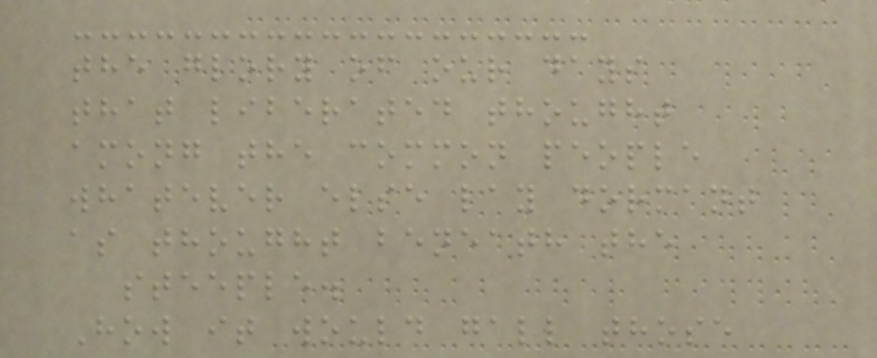the glory of our days
that liberated thought
among the common people
whatever else lay dormant
as thought beneath the
steeple.
How it would gall those
